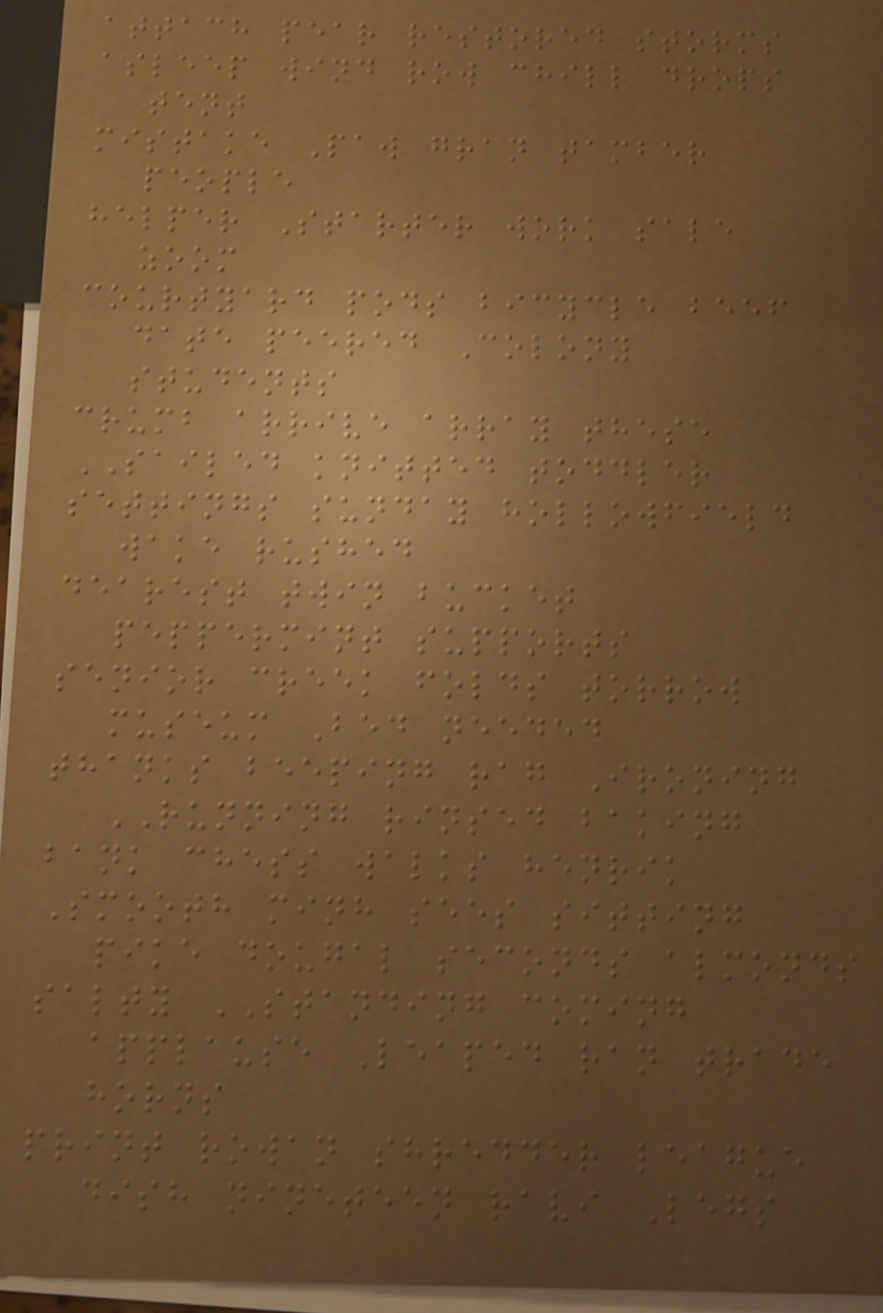attach pear restored storms
asleep wind row chill drops
tent
mistake Paw gran tamber
people
helper Starter work sale
zoom
courtyard pods bicycle beef
date peered Colony
students
crumb arrive array these
SAILED knitted toddler
settings sunday hollowfield
wake rushed
dearest twin bucket
peppermint supports
senior creek folds torrow
museum Bed needed
thanks beeping rag Ironing
RUNNING rinsed baking
bank chess walks henrik
Smooth minh sees sitting
pike dougal seconds almonds
salty STANDING coming
applause Leaped ran trade
horns
print rowan shredder league
dish nineteen ravi Legs
